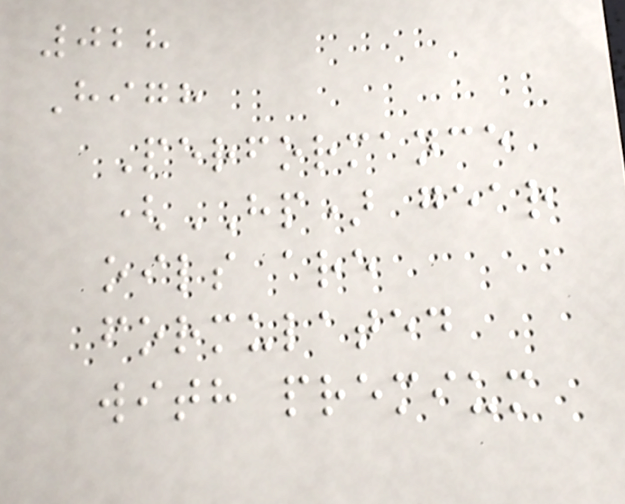028
High
Performance
(HP) gear
oils are
formulated
with premium
